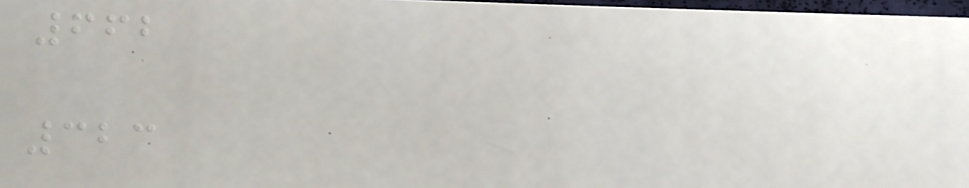662
323
